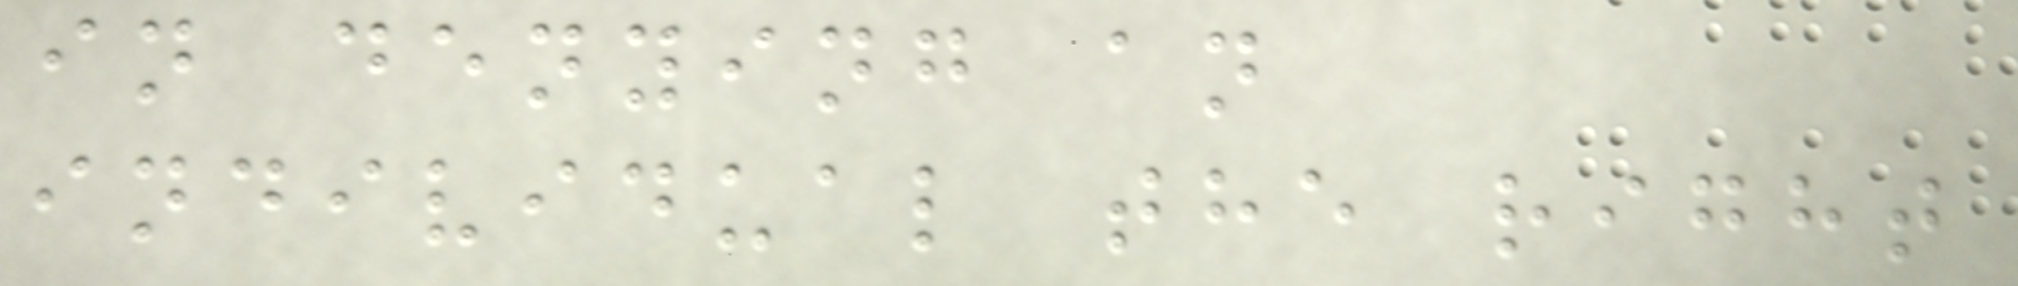in denying an
individual the right
